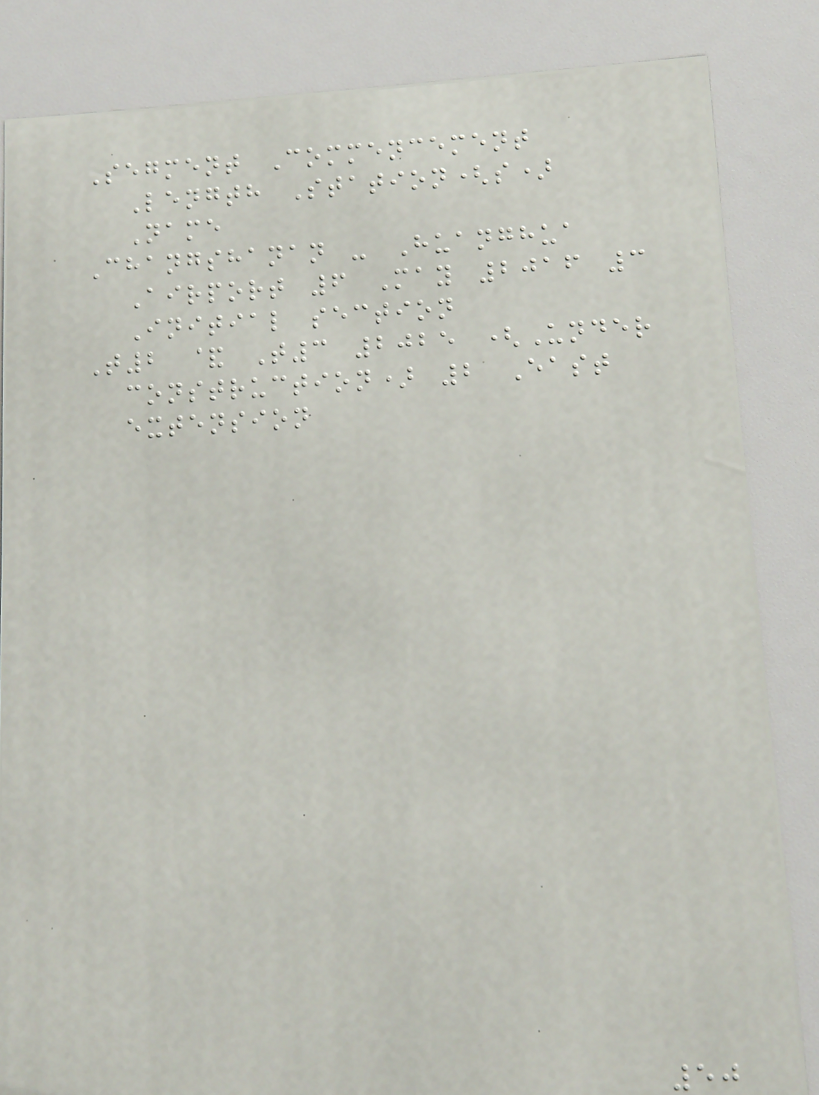Segment Commencement
Length Station(s)
Name
Changshanan - Huanghua
Airport 6 May 2016 3
Initial section
T2 & T3 2025 (Under
construction) 2 East
extension
50
